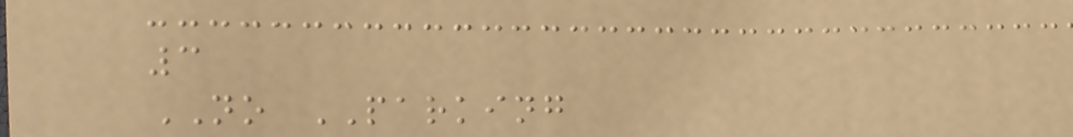3
NO PARKING
